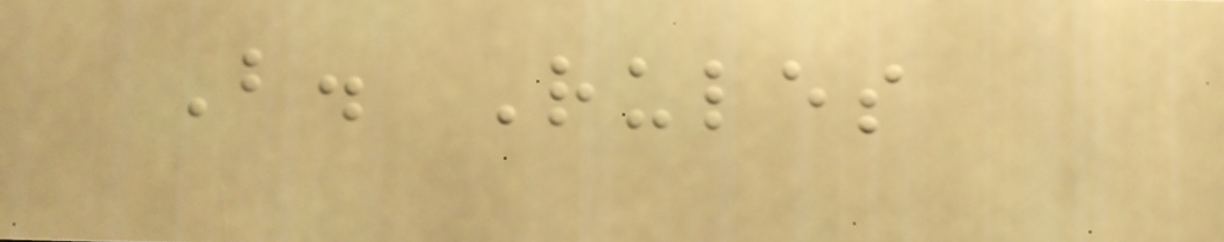B. Rules
